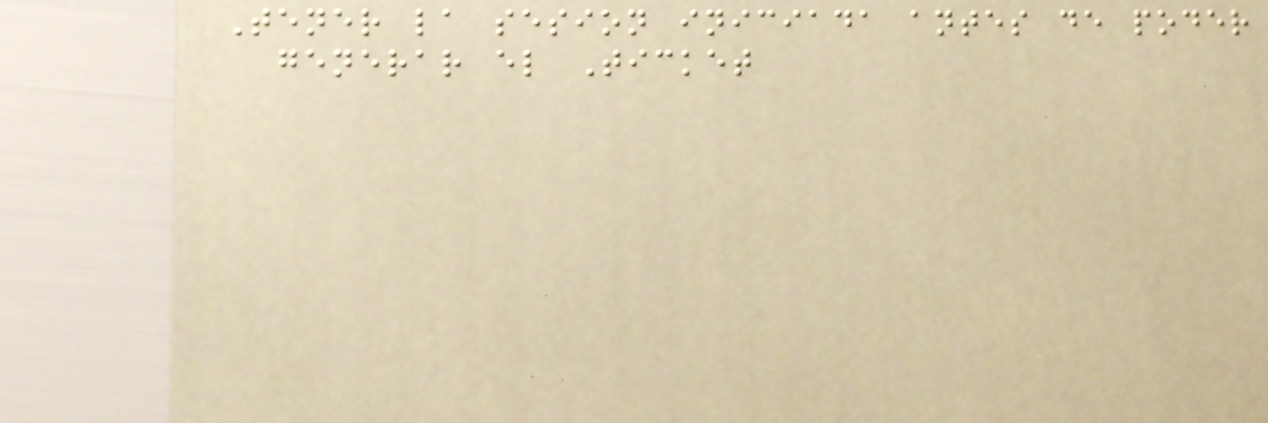Tener la sesion iniciada antes de poder
generar el Ticket
